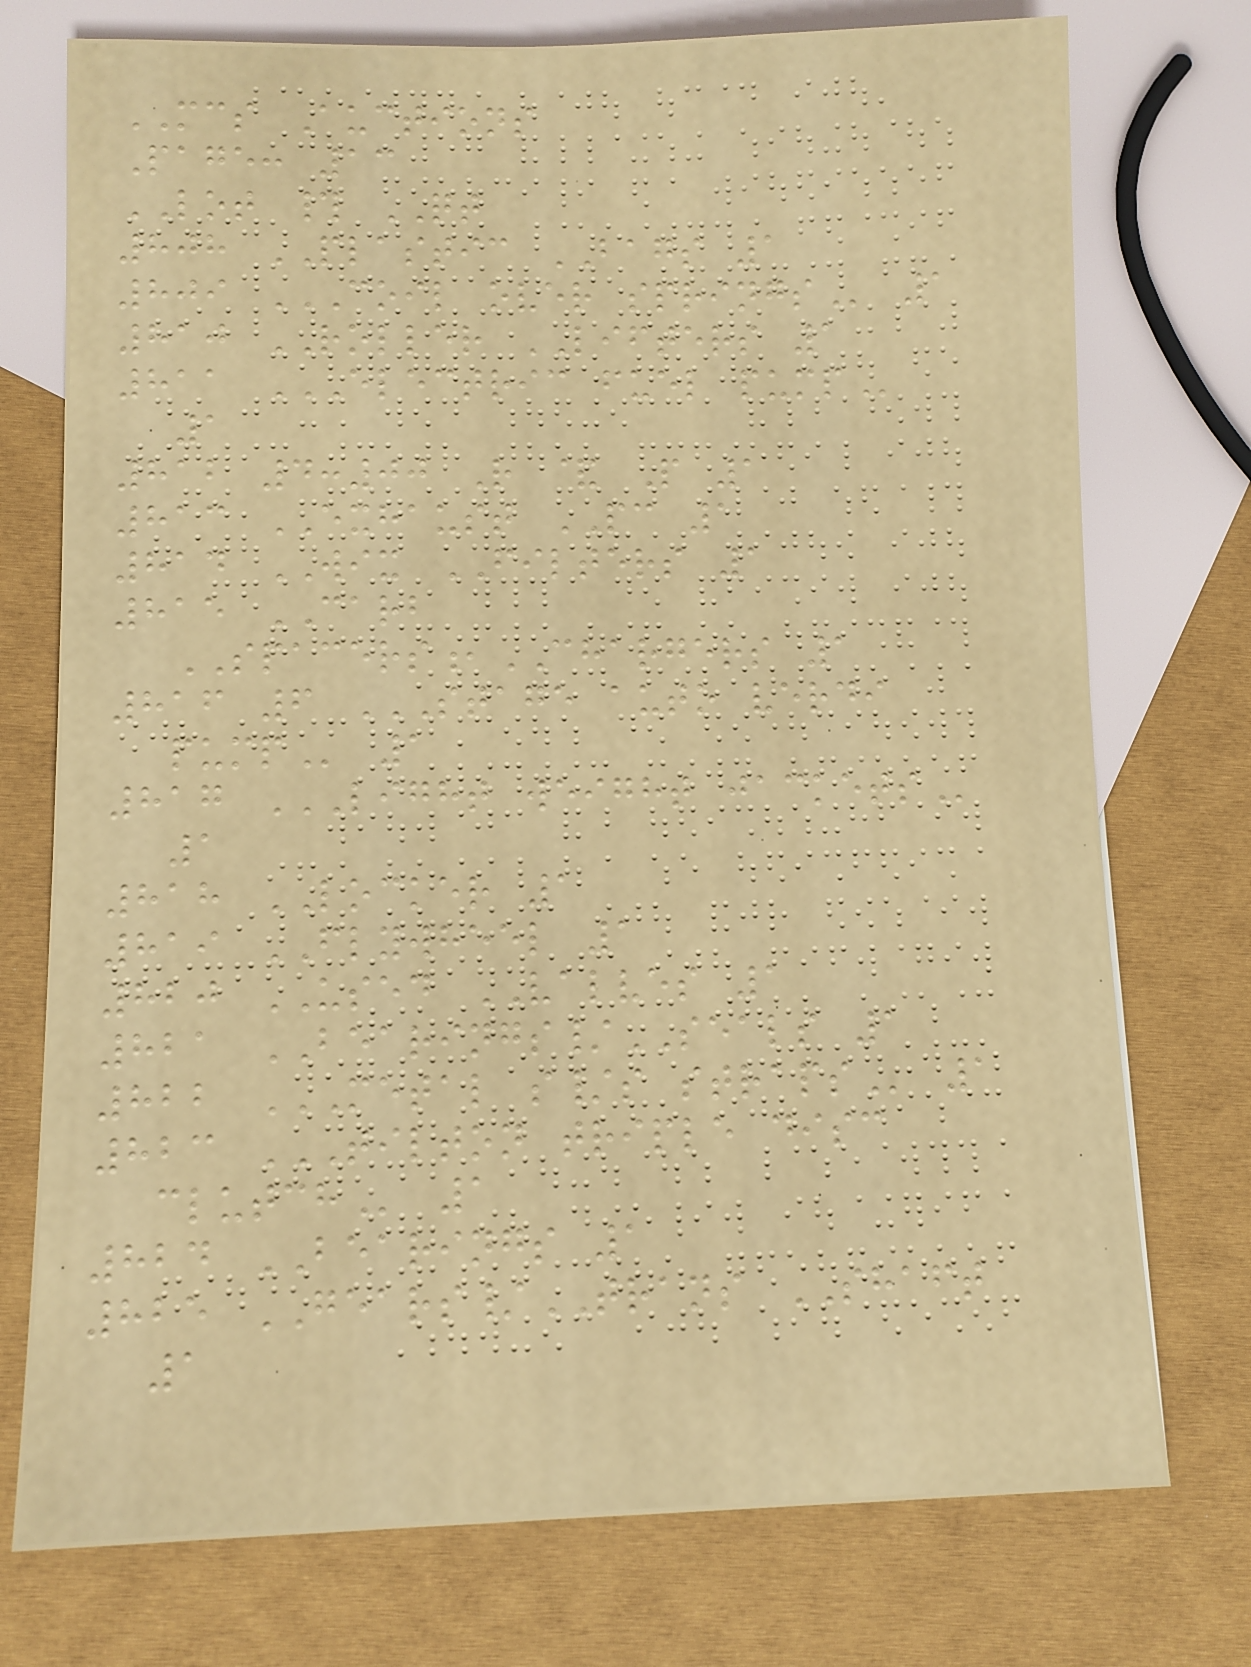MCS Auctions
Page: 13
LOT # QT
808 PLASTIC BAGS 1
809 COIL OVER SPRINGS 1
810 ROLLER LIFTERS 1
811 ELECTRIC FUEL PUMP
1
812 4:00 R & P 1
813 EXHAUST PC 1
814 WIX FILTERS 1
815 CARB
SPACERS,CHARGERS 1
816 6 STAGE AUTO VERDI
PUMP 1
817 LIGHT WEIGHT JACKETS
1
818 LOCKER 1
819 FLYWHEEL 1
820 USED VALVES 1
821 BEARINGS/SEALS 1
822 METAL S/S STRAPS 1
823 TILTON TRIPLE DISC
CLUTCH 1
824 BEARINGS 1
825 GEARS/TRANS SHAFT
1
